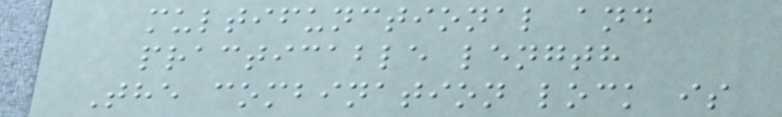multifunctional and
practicable length
The combination lock is
